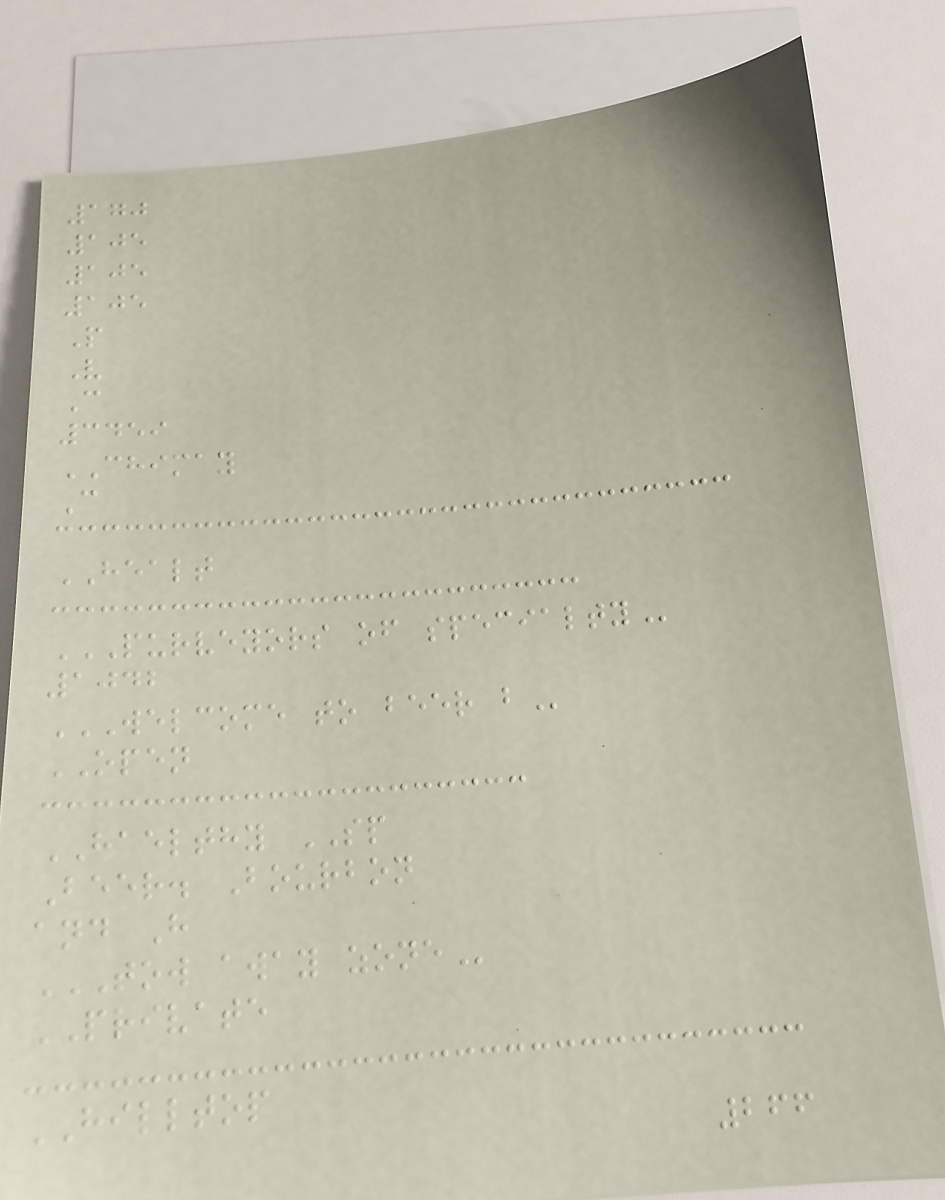170
105
105
105
P
V
C
3459
CHIMAY
C
HEALT
PURVEYORS OF SPECIALTY
1042
WELCOME TO BEER B
OPEN
HAELTHY SP
Beer. Bourbon
and H
TOW AWAY ZONE
PRIVATE
HILLTOP
266
